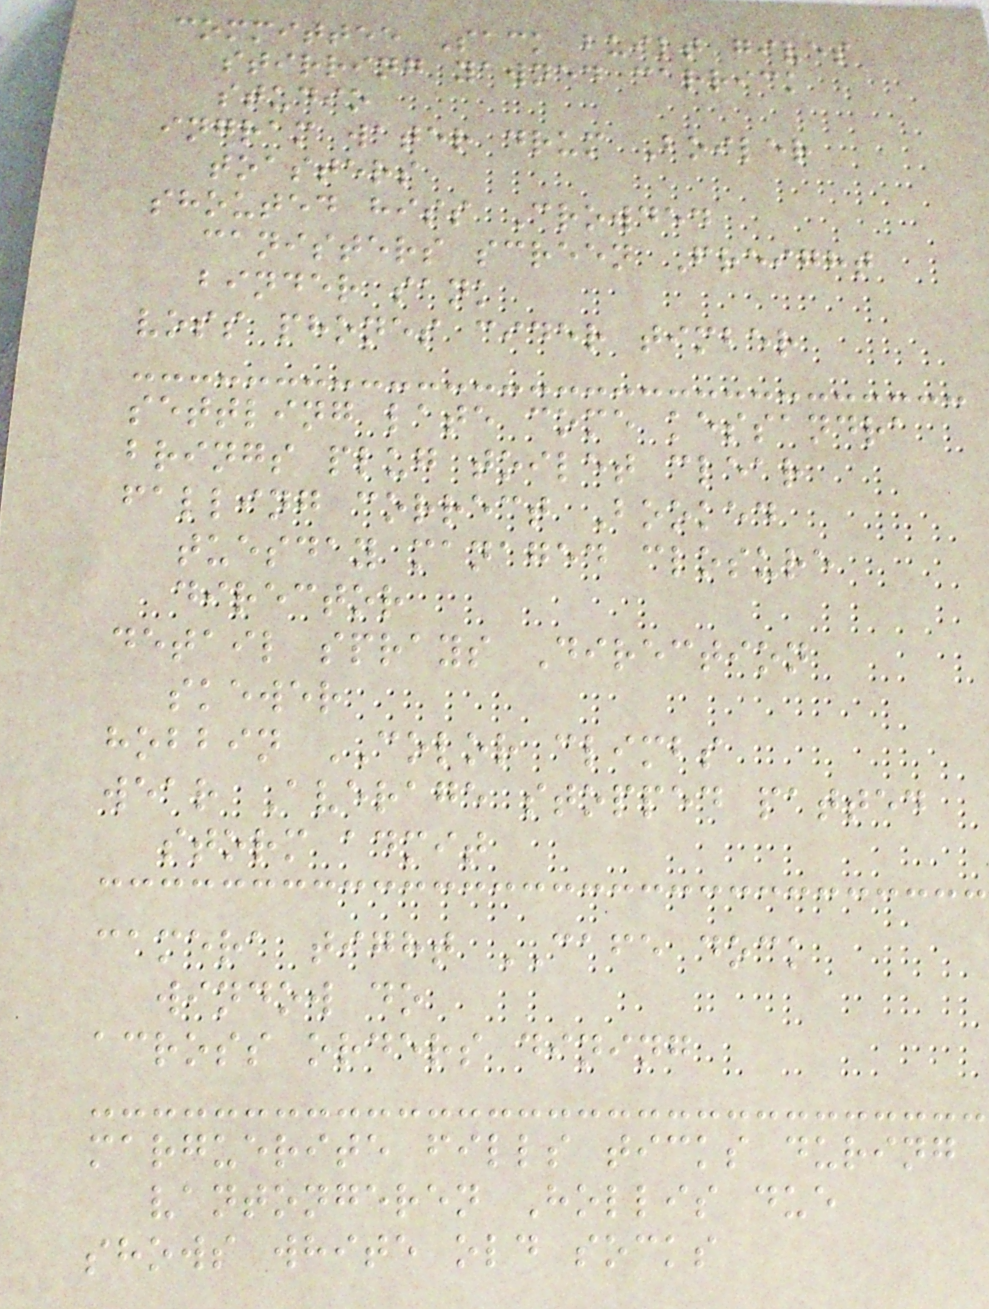committee Sack built gives
stirring yawned carrick
studio
ingram water drum Boiler
toasters
shouted hiss Crowded
canisters screen Freight
binder sank
voss phones cider timber
settling late come kessandra
brings plug toilet clear
falling correct Booked
tuesday managed closure
director
detail sprays Direction
skewer
hobbin COLOR climbs
wear Average stopped patted
storm admit
camera tight CAFE dock
window do
across orders dining
marguerite fills ticks during
vantongeren Hollis due
shows white old socks
